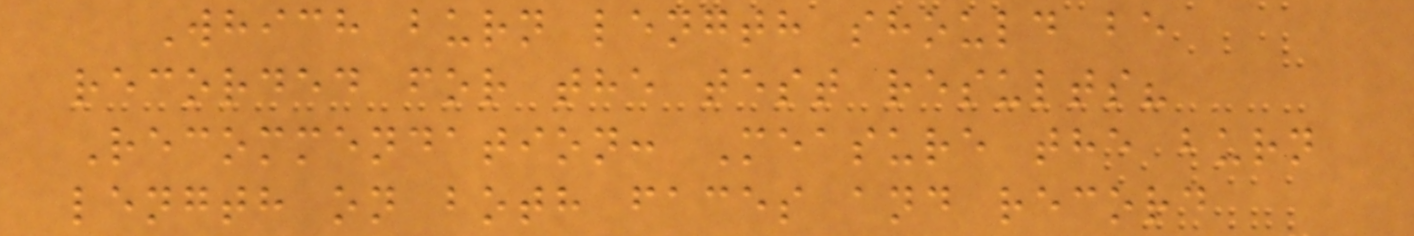Which burn length should be
recorded for the test results?
Recommendation: Measure the burn
length on both faces and record
